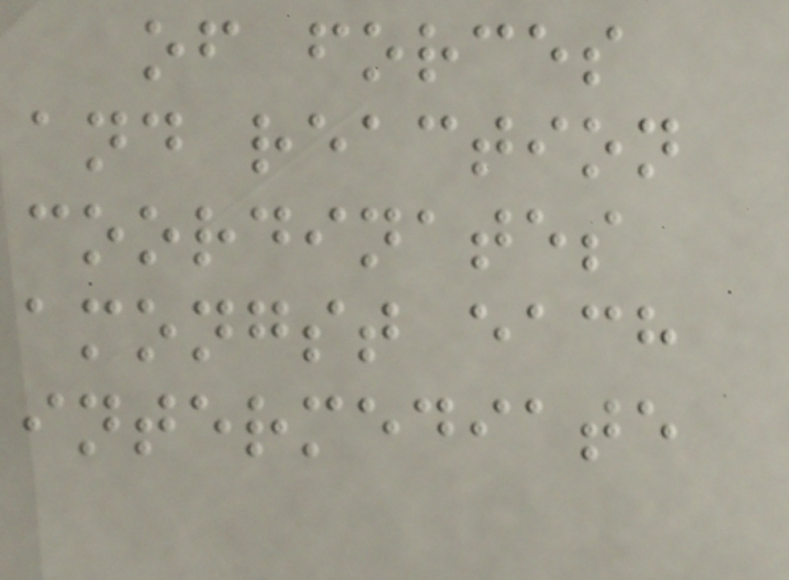of forces
and reaction
coordinates
amongst each
intermediate
